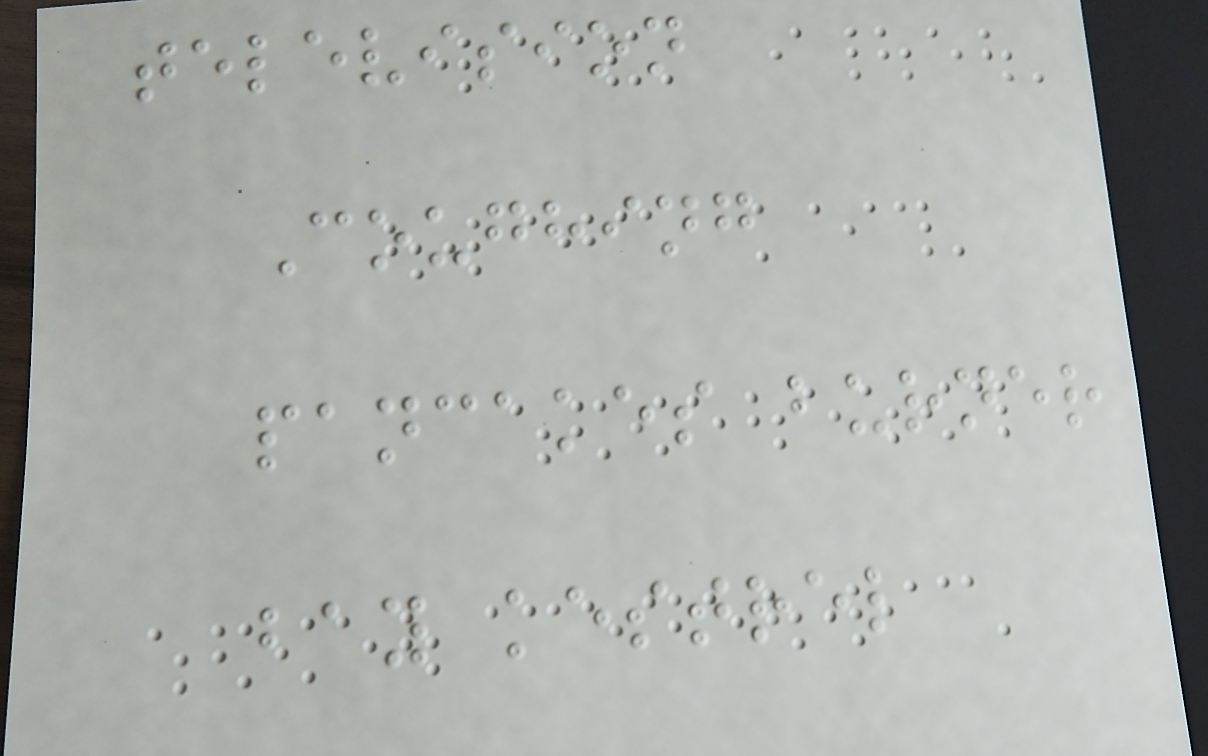television
Coughing
pancakes burner
bay kestrel
